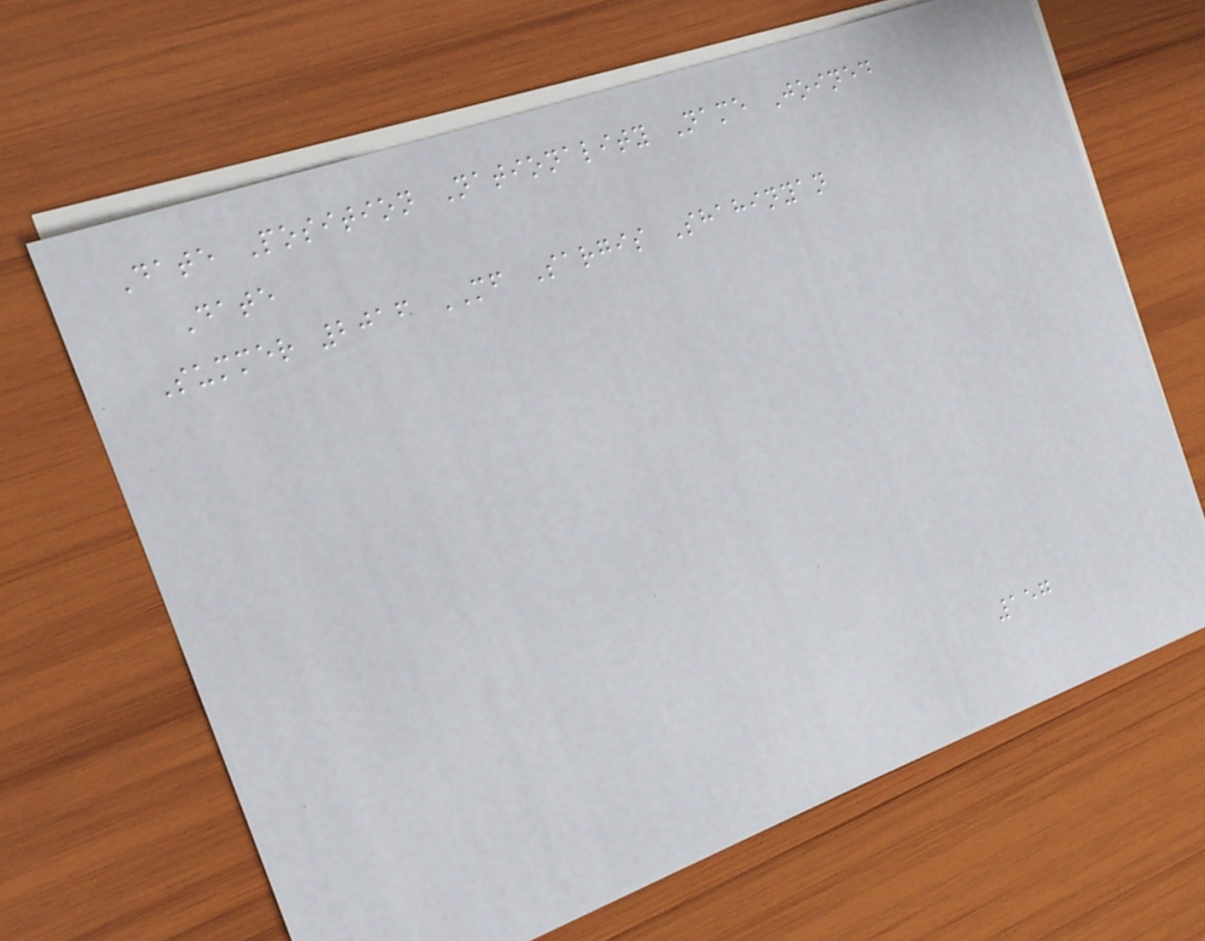Date Position Nationality Name Joined
Date
Summer 2016 MF Sargis Shahinyan
157
